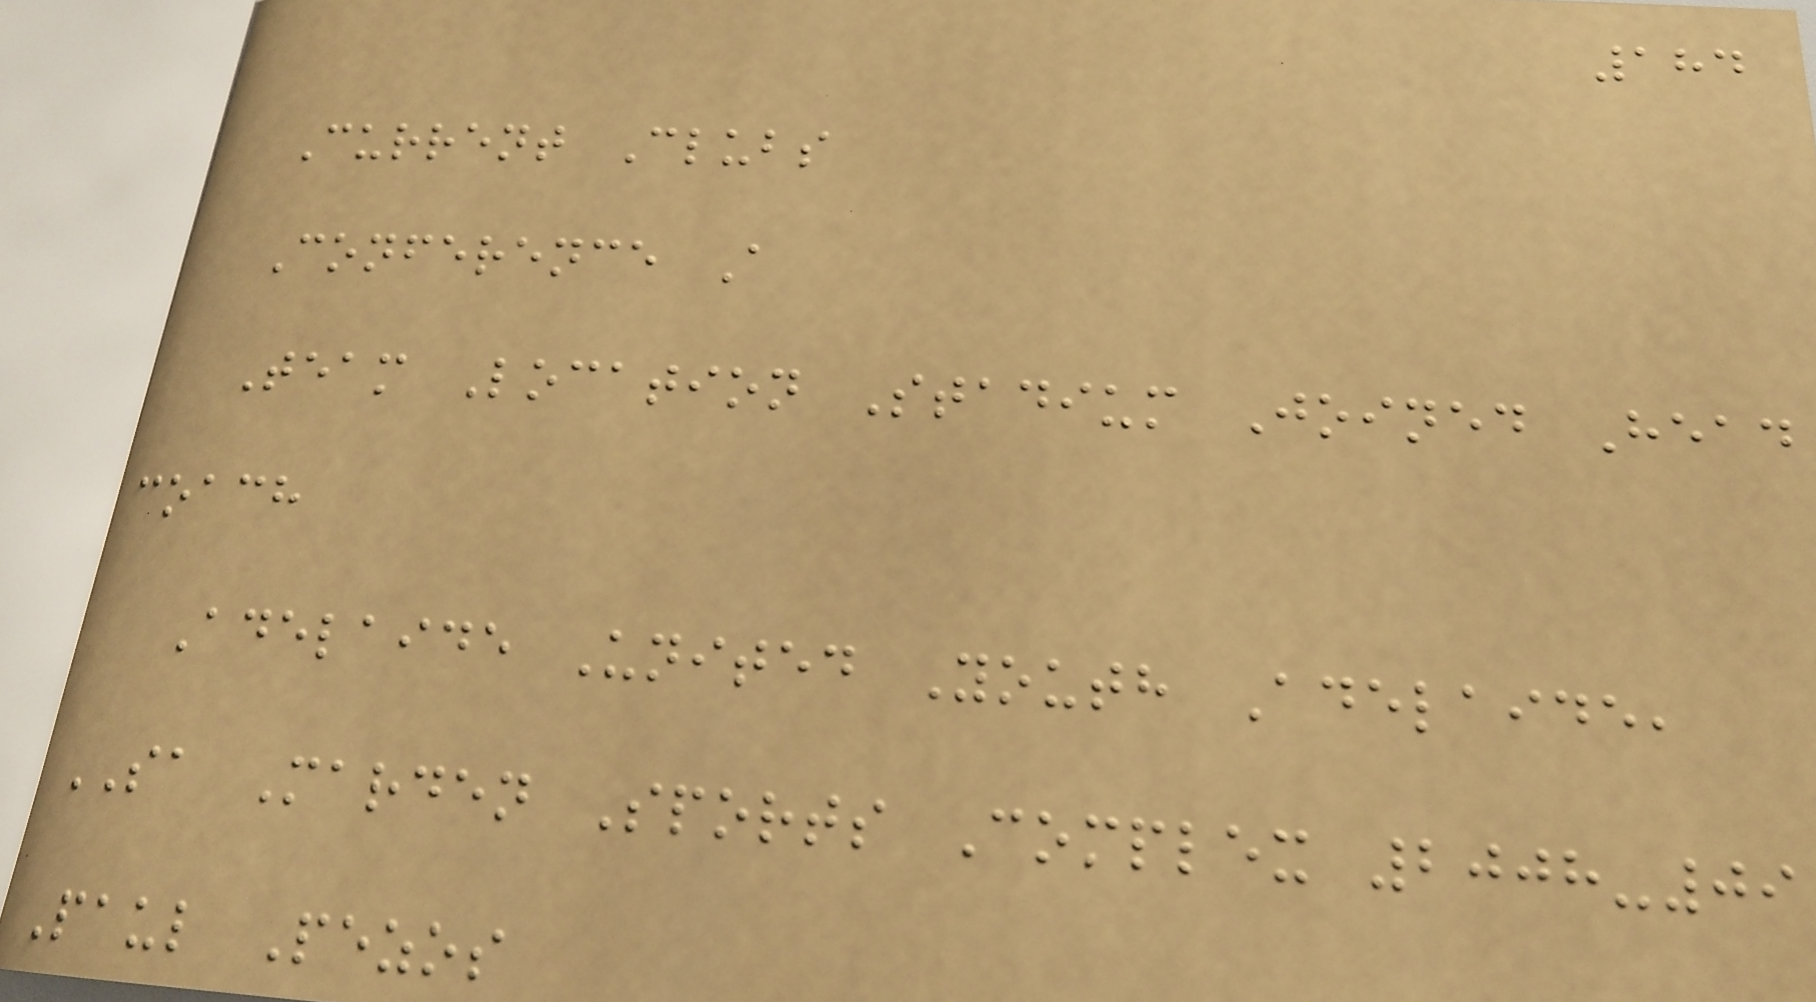184
Current Clubs
Conference A
Team Location Stadium Joined Head
coach
Adelaide United Youth Adelaide,
SA Marden Sports Complex 2008-09
Paul Pezos
